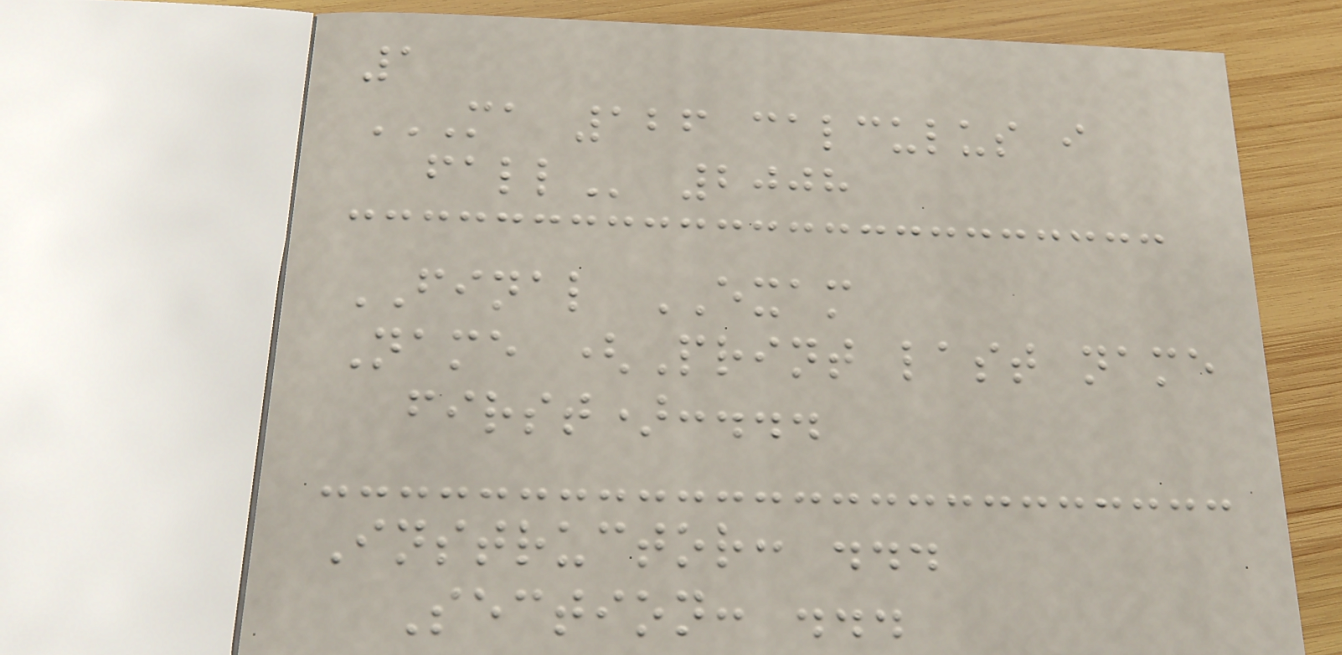1
MA 126 CALCULUS I
FALL 2008
FINAL EXAM
Name (Print last name
first):...
Instructor: ...
Section: ...
